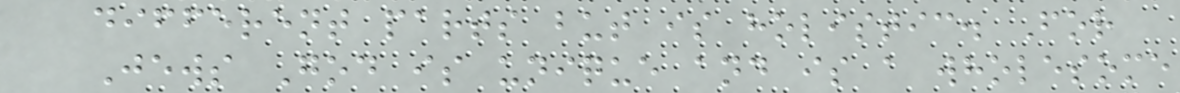different parts but is holistic. For
Jews God is unique and is a wholesome
